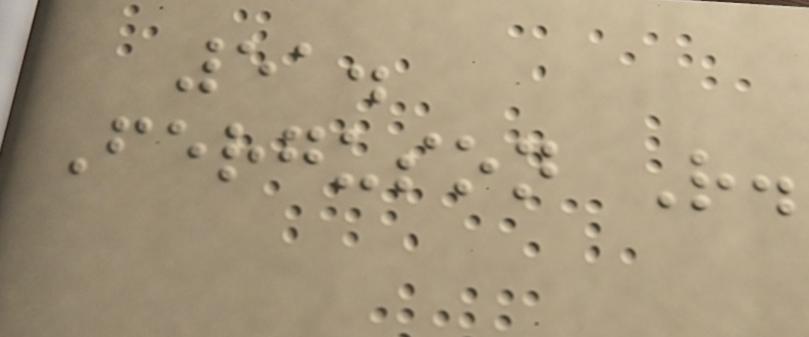51.
Ferguson R.
